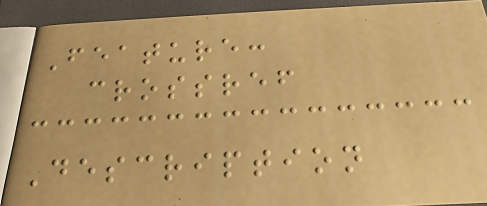Feature:
crossref
Description
